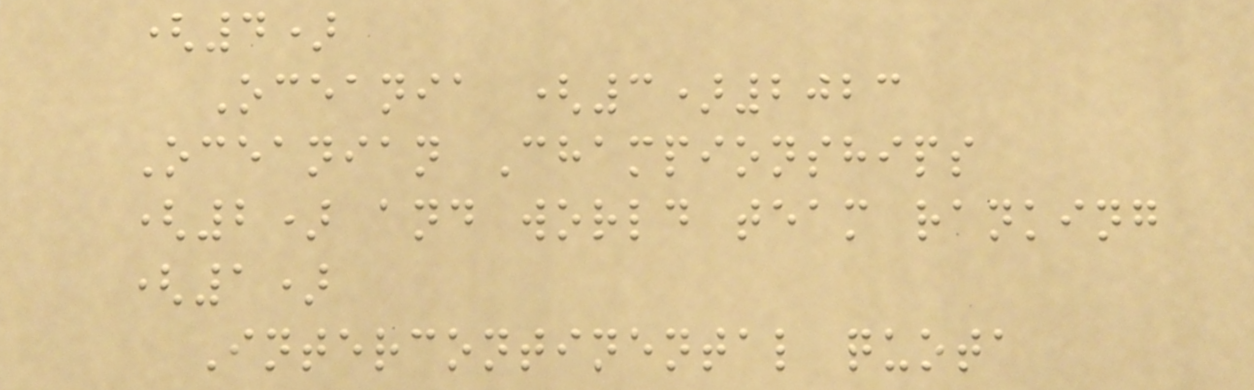(4)
Oceania (3)2023
Oceanian Championships
(2) and world team ranking
(1)
Intercontinental quota
